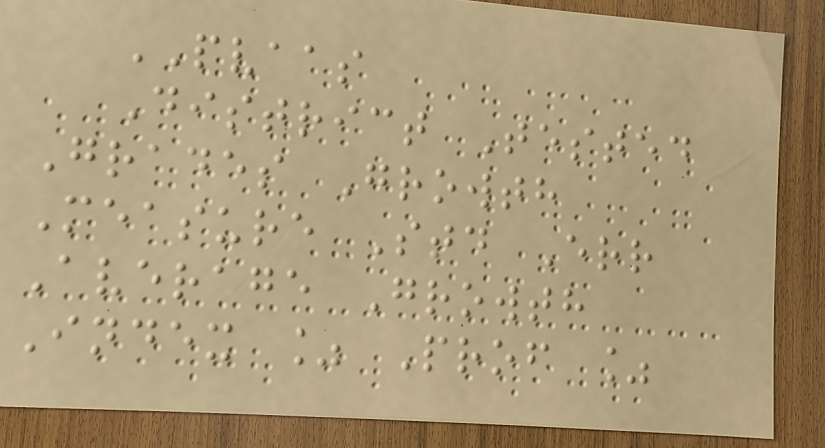PVAAS
District Tested
Grades Growth
Measure Std Err
Average Growth
Index % Prof %
